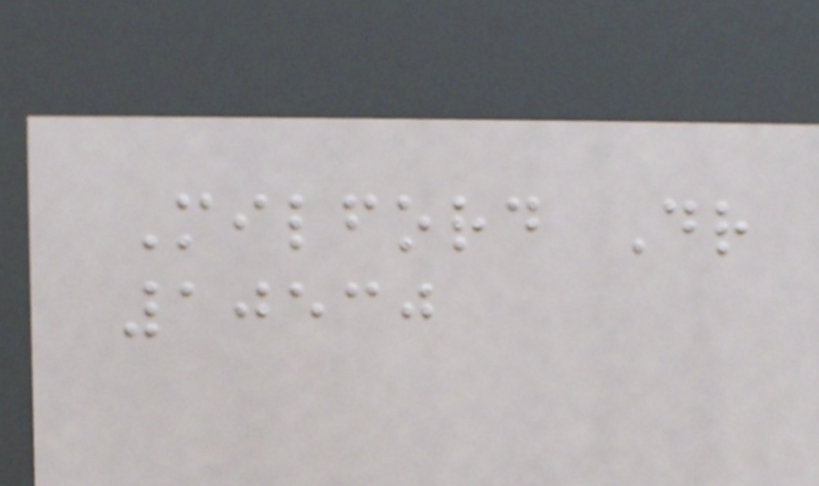Milford Dr
10530
